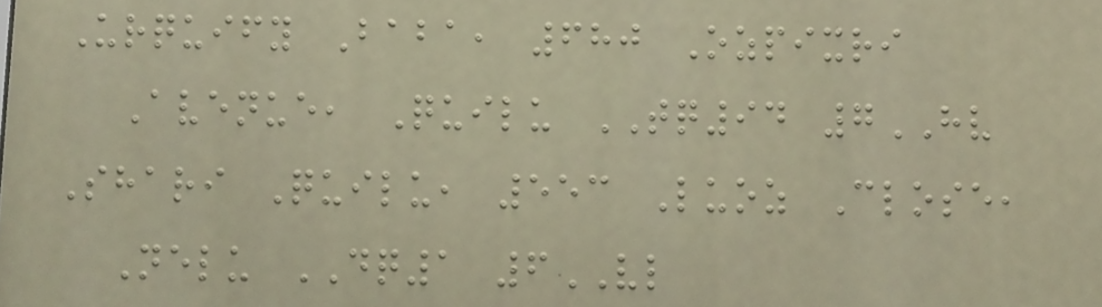Urquify Baba, 680 Ozpixri
Avenue, Quilu TQ94 7HV
Shari Quilu, 553 Luoz Close,
Nelu DQ1 6VL
